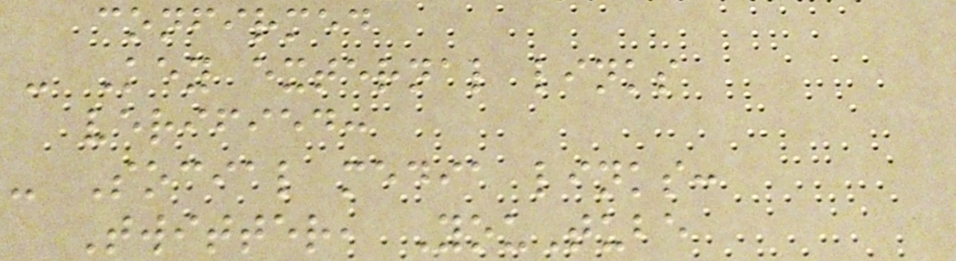confirmed
- Key external links
verified:
- Social media links:
Twitter, YouTube
